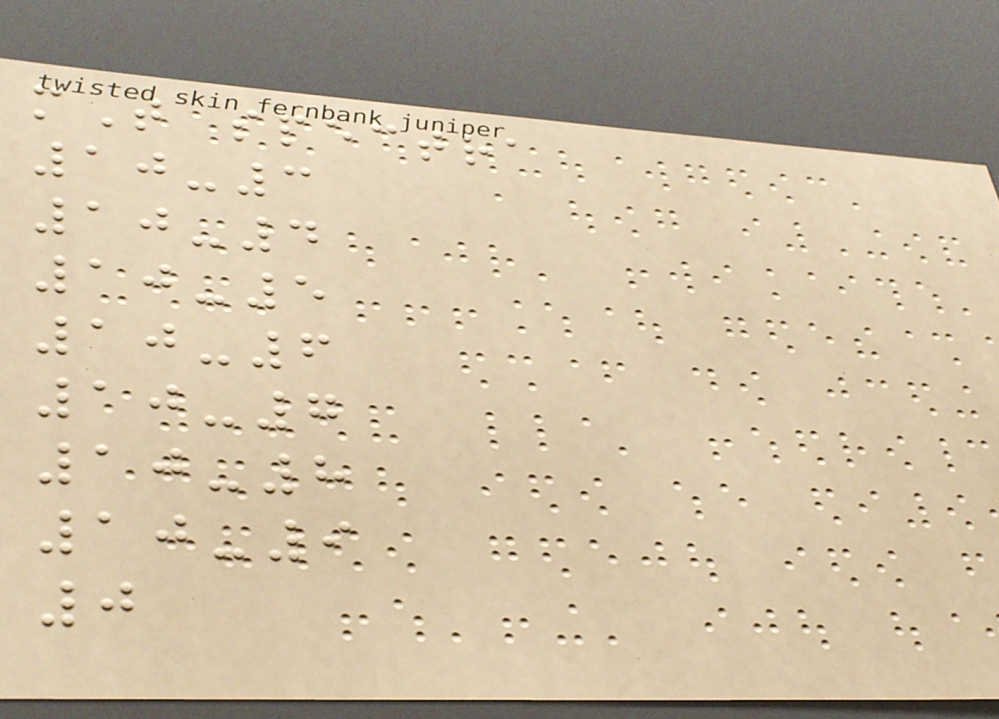mT spectra
10-3
10-4
10-5
10-6
10-7
10-8
10-9
0
